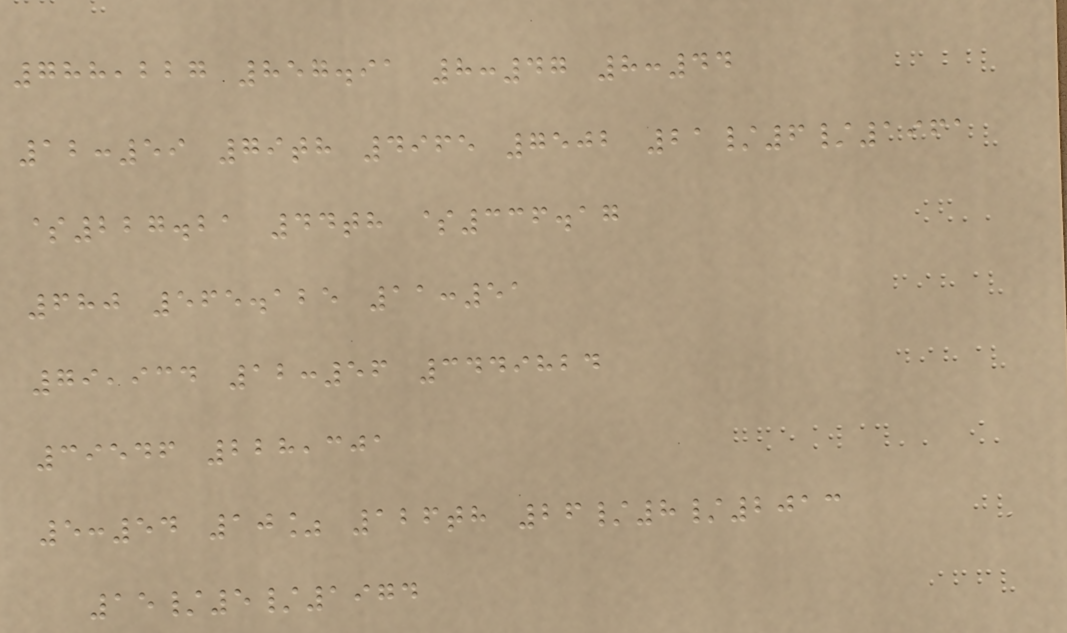788,227 857.91 8:47 8:44
12:59 79th 4965 7502 21/6/1961
$227.21 44th $336.17
680 565.125 11:51
79,934 12:56 3449824
39546 228,301
5:54 10% 126th 26/8/2013
15/5/1974
